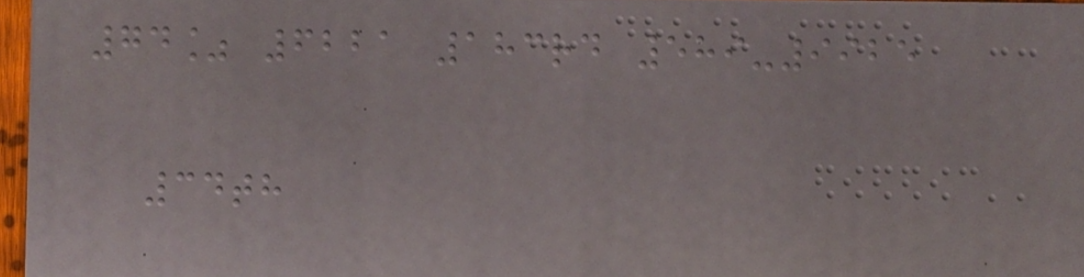74% 6221 183rd 589-9925
34th
